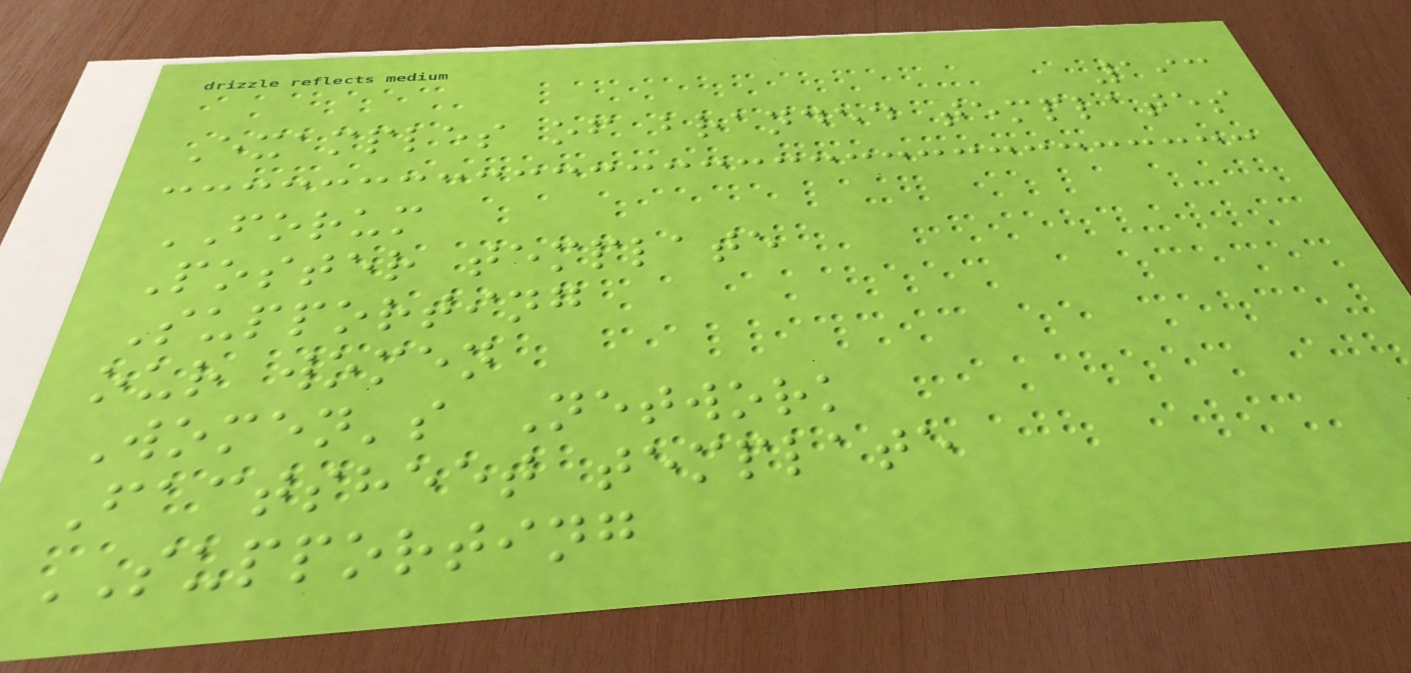193
Examples of branded templates
FORUM
Poster template
Supporting
our women
Women's Network
Factsheet template
SUPPORTING
